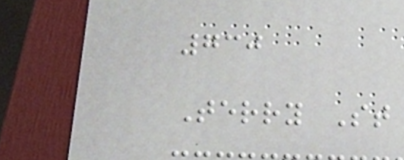730
Terry St
